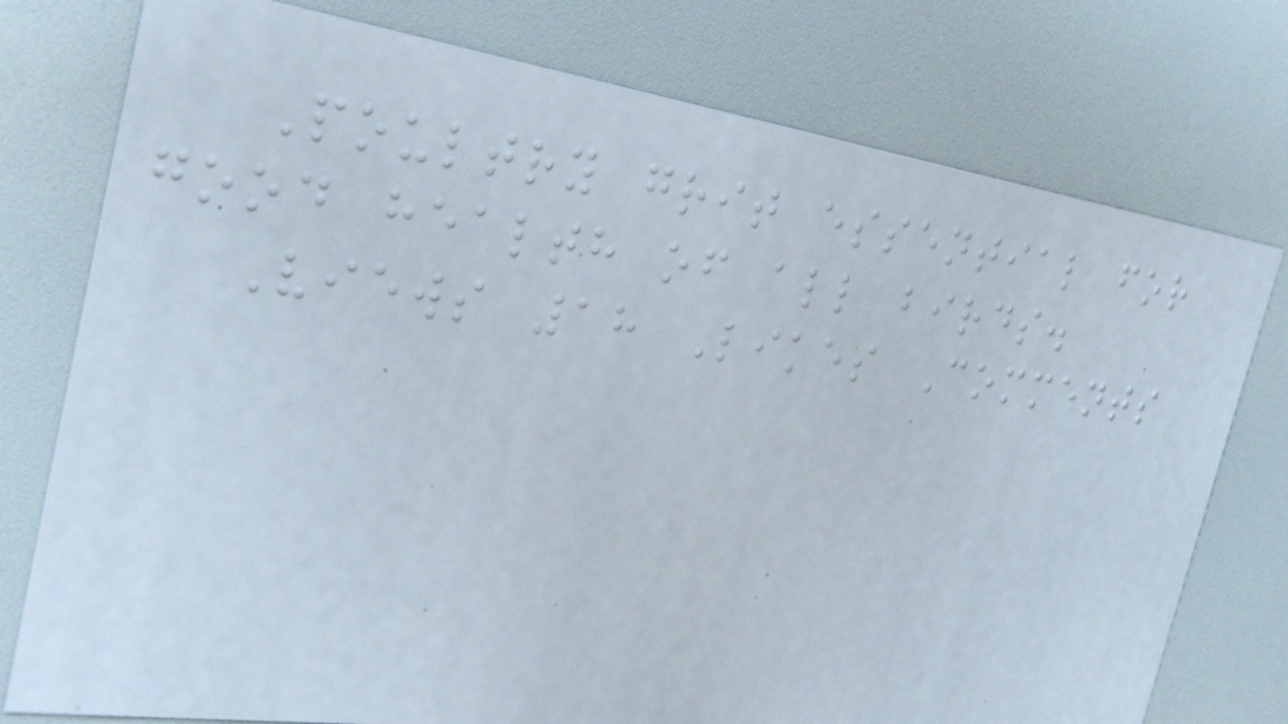Poultry grit essential for
good health of all birds.
Views 18 Likes Comments
